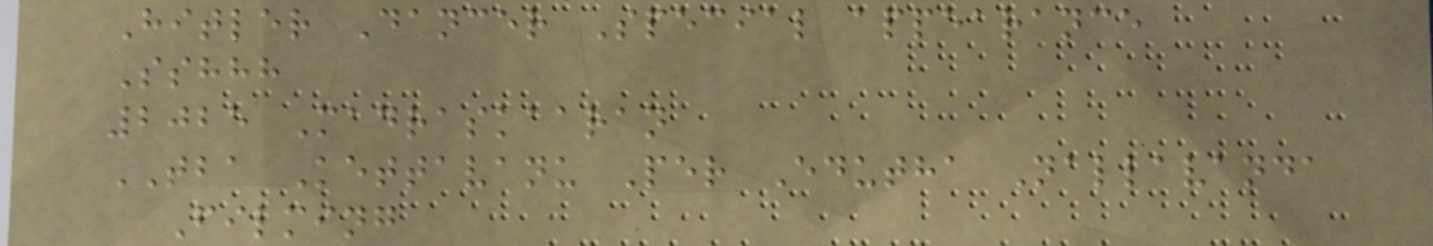Hitler Dancer Special appearance
Sshhh
2025 Madraskaaran
TBA Kettavanu Per Edutha Nallavanda
Filming
